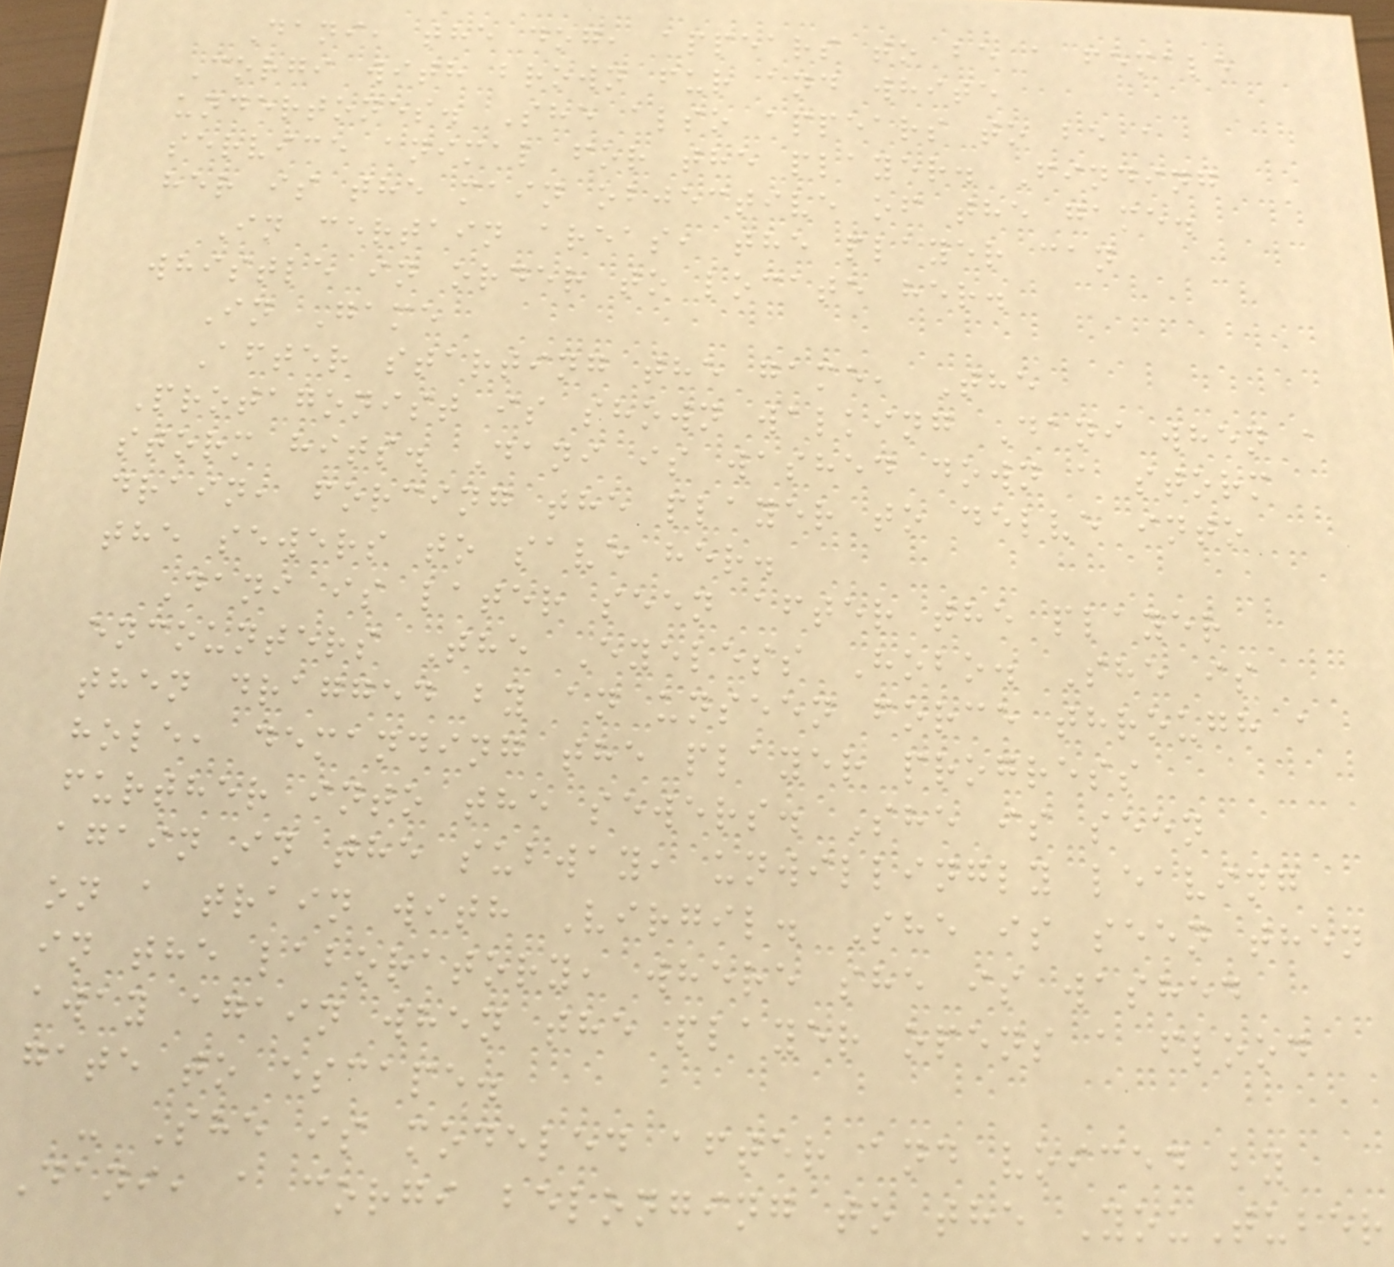Dani, the dog, appears to be a female
Corgi with brown fur and white
undertones. She also appears to be a
service animal for the player. Finding
her is the main objective of the game.
In certain areas, the player can
whistle in order to locate her.
In Game
After starting the game, The
Protagonist is shown walking Dani when a
storm hits. Dani is washed down a storm
drain, forcing the player to delve into
the sewers to save her.
Dani is later seen after the player
encounters The Eyeless Hobo. She is
then dragged by an unseen force through a
hole, demanding the player progress
further into the sewers. She is seen
again in the subway, unwillingly leaving
on a train with Virgil. She is seen then
in the laboratory, where she is washed
away again when the player opens a flood
gate to escape.
- She is modeled after and voiced by
Dani, a corgi belonging to the YouTuber
